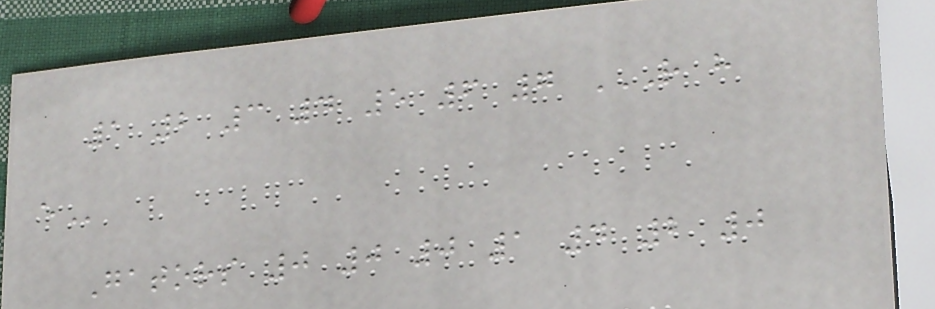1 2 3 4 5 6 7 R H
E
Gators 0 0 0 1 4 2 0
